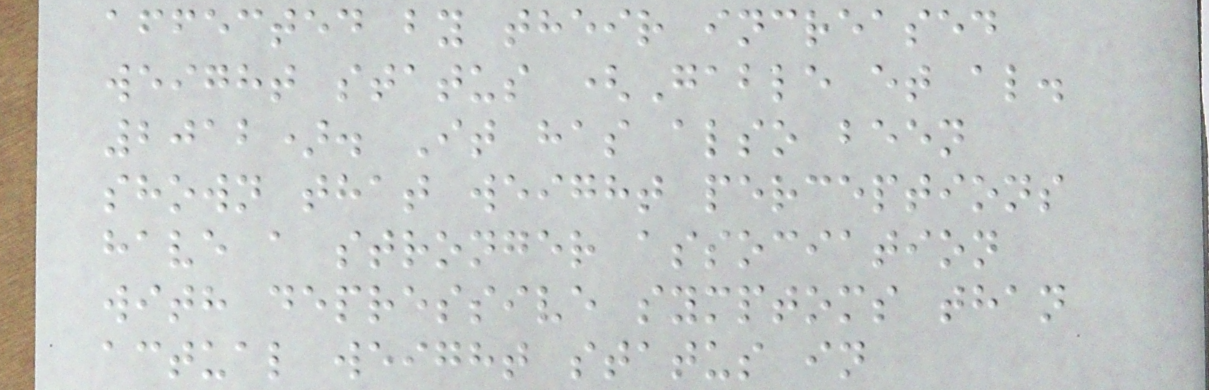affected by their increased
weight status (Gable et al.
2012). It has also been
shown that weight perceptions
have a stronger association
with depressive symptoms than
actual weight status in
